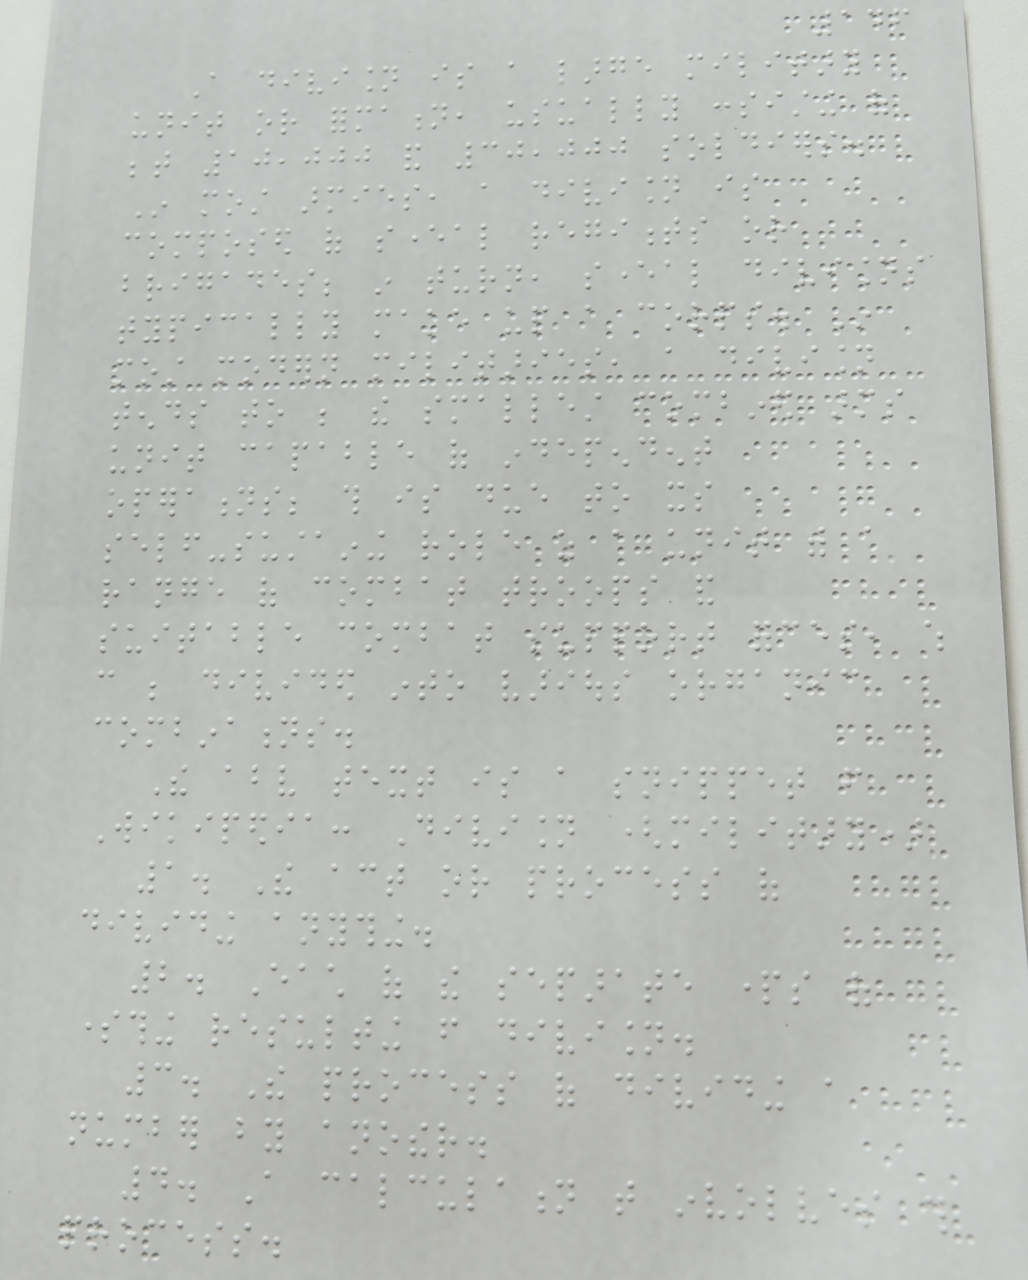146
A division is a large military
unit or formation, usually consisting of
between 10,000 and 30,000 soldiers.
In most armies, a division is
composed of several regiments or
brigades; in turn, several divisions
typically make up a corps. In
most modern militaries, a division
tends to be the smallest combined arms
unit capable of independent
operations; this is due to its
self-sustaining role as a unit with a
range of combat troops and
suitable combat support forces, which
can be divided into various organic
combinations.
The above text is a snippet from
Wikipedia: Division (military)
1. The act or process of
dividing anything.
2. Each of the separate parts of
something resulting from division.
3. The process of dividing a
number by another.
4. A calculation that involves this
process.
